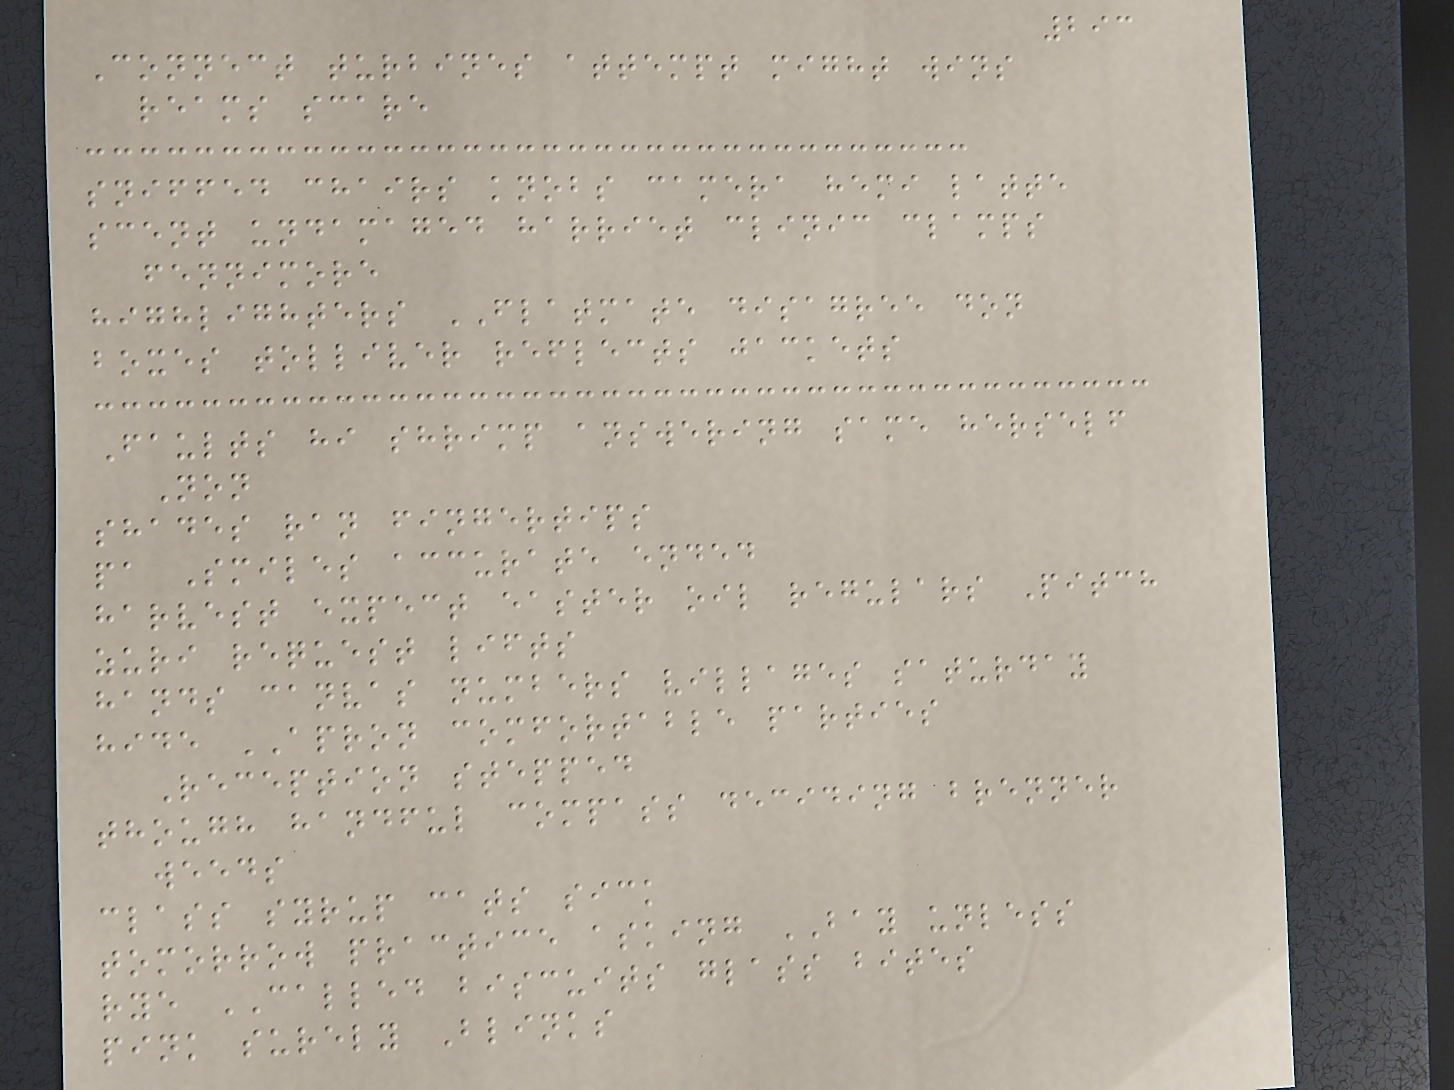293
Connect turbines attempt might wins
reams scare
sniffed chairs knobs camera hemi latte
scent undamaged harriet clinic clamps
fennimore
highlighters FLATMATE disagree don
boxes tolliver reflects jackets
Faults hi shrimp answering same herself
Non
shades ran fingertips
pa Smiles accurate ended
harvest expect easter oil regulars Pitch
zuri request lifts
hands canvas numbers villages saturday
hide APRON comfortable parties
Reception stepped
though handful compass deciding brenner
weeds
class syrup cats sick
tomorrow practice asking BAY unless
rye CALLED biscuits glass bites
pink surely Blinks
